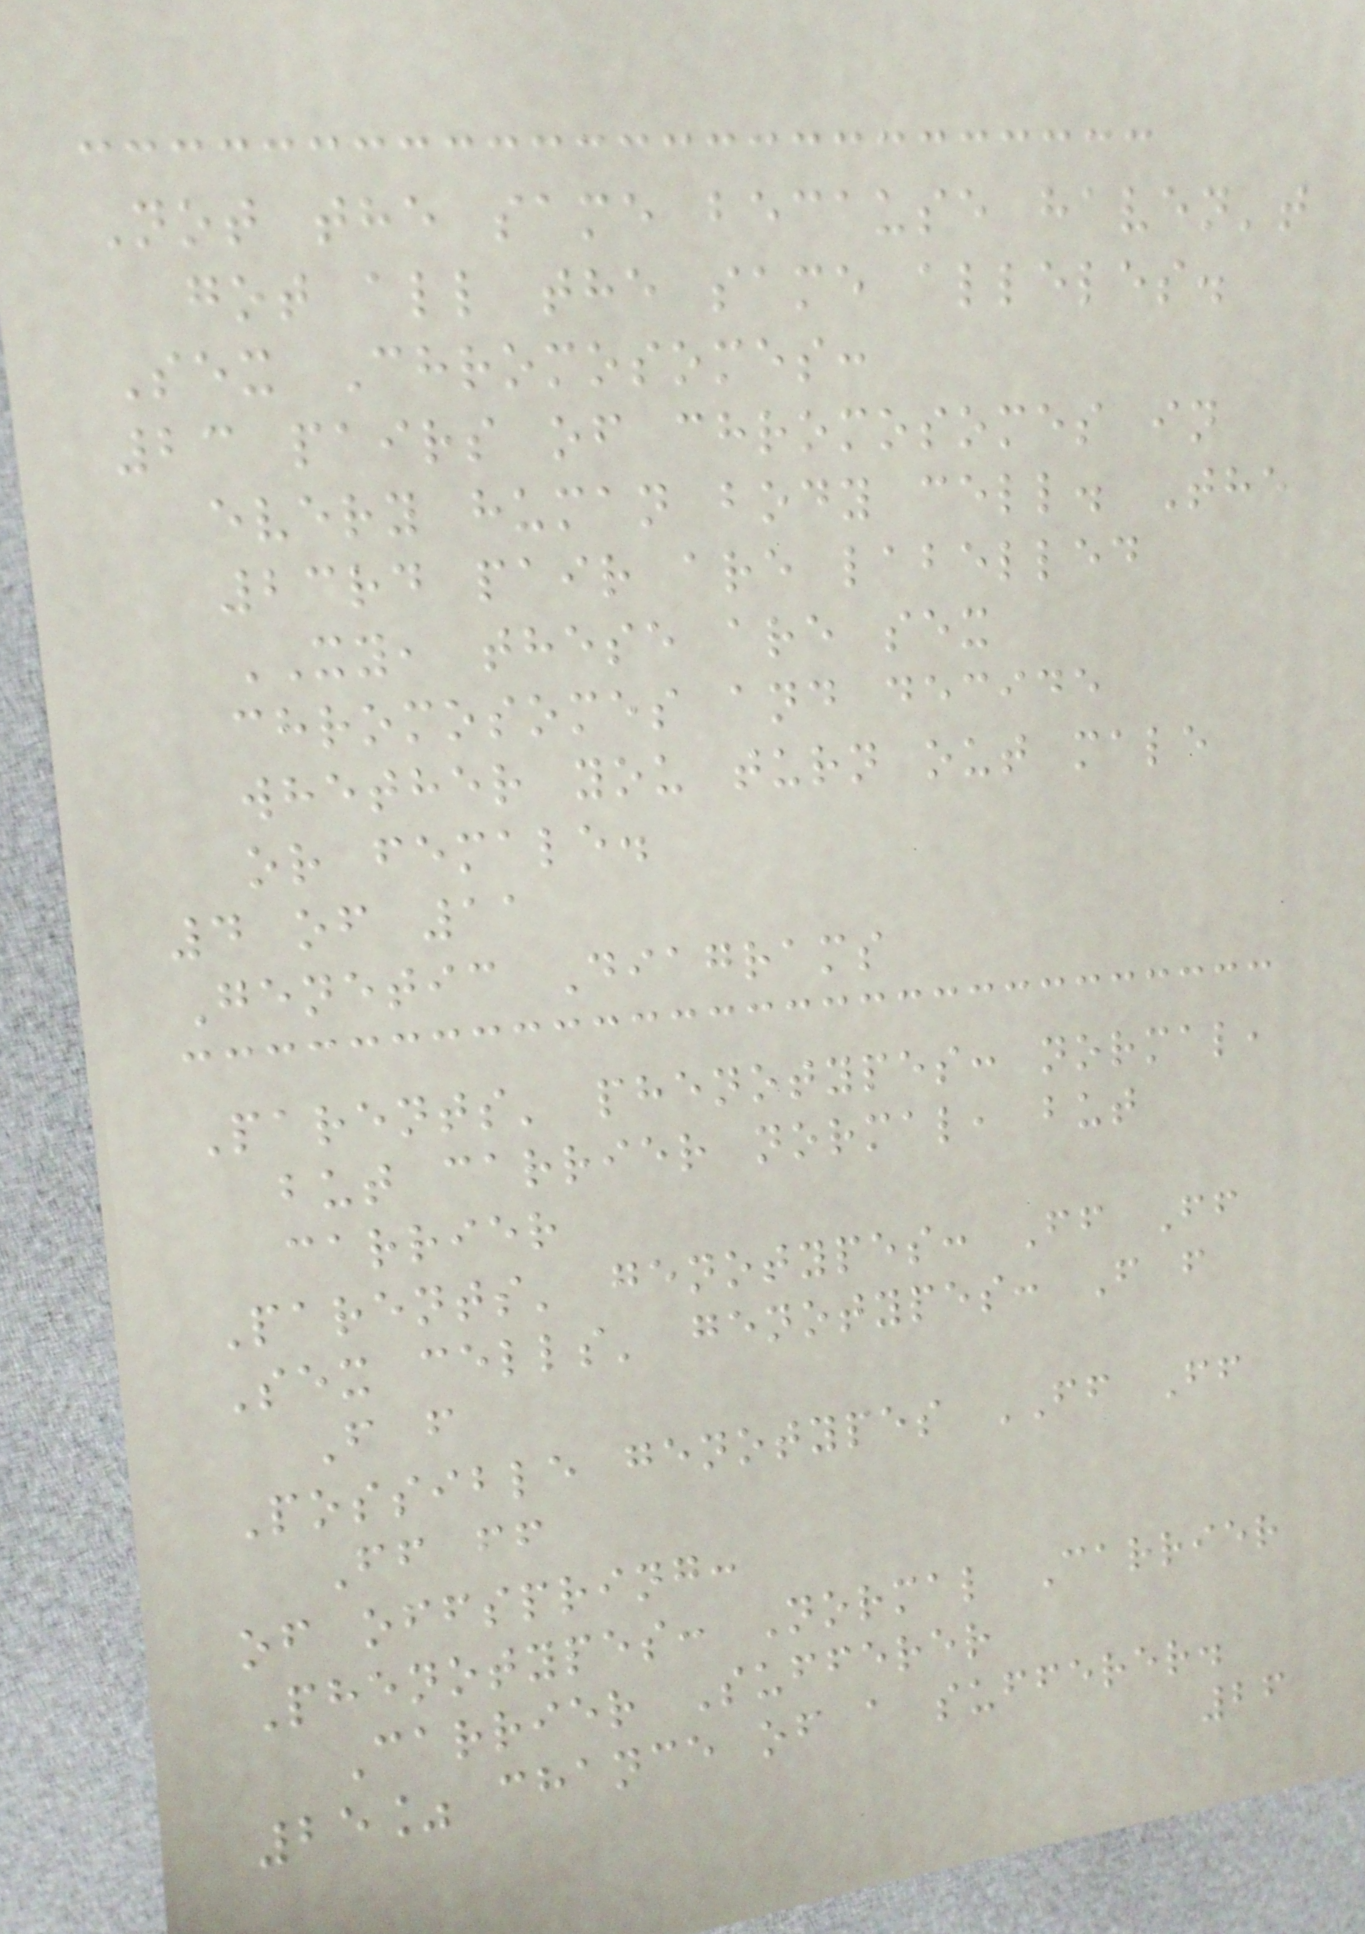Not the same because haven't
got all the same alleles.
Sex Chromosomes:
23 pairs of chromosomes in
every human body cell. The
23rd pair are labelled
XY, these are sex
chromosomes and decide
whether you turn out male
or female.
4 of 11
Genetic Diagrams
Parents' phenotypes: normal,
but carrier normal, but
carrier
Parents' genotypes: Ff Ff
Sex cells' genotypes: F f
F f
Possible genotypes FF Ff
Ff ff
of offspring:
Phenotypes: Normal Carrier
Carrier Sufferer
25% chance of a sufferer.
26
